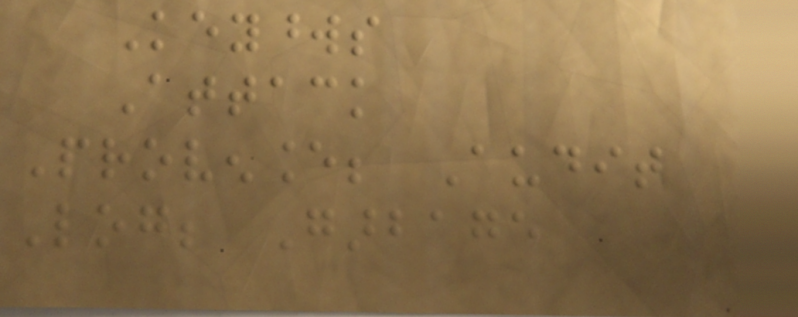Keywords
Attack
Provenance; Audit
Log; Garbage
